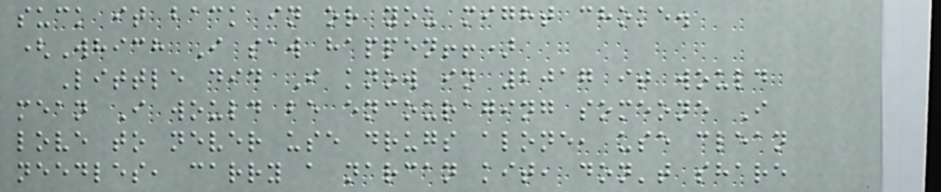suck it back in or you might choke.
(Which I saw happen!!)
Little did I know in 2017 it would
mean I would be encouraging someone I
love to never use drugs alone, use clean
needles, carry a narcan kit, don't share
